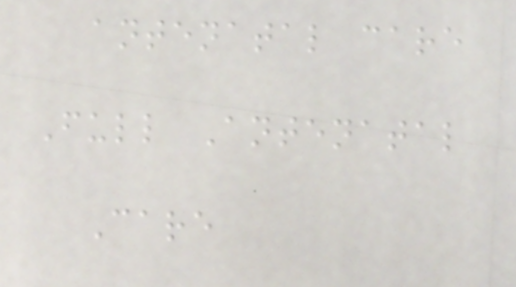antenatal care
Full Antenatal
Care
